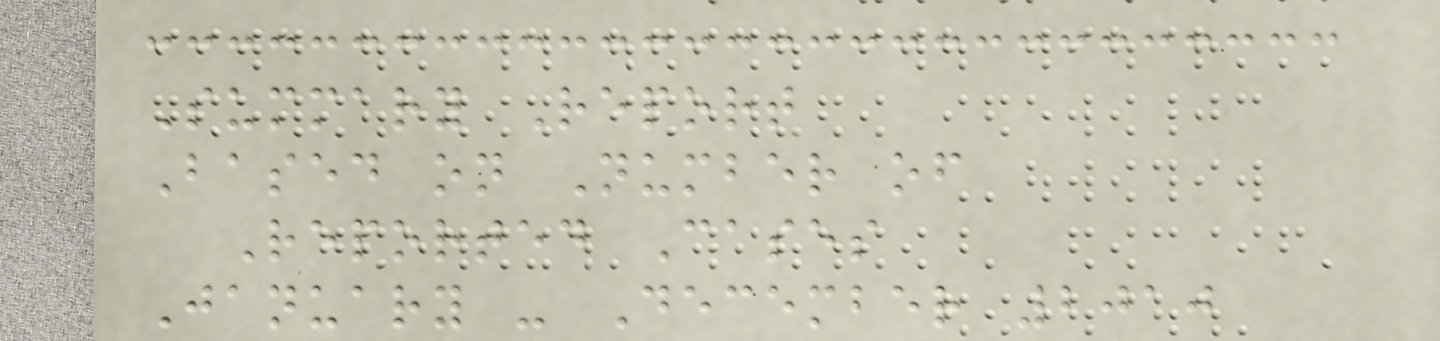Summary Report
Based on Number of
Reported Cases
January - December 2010
